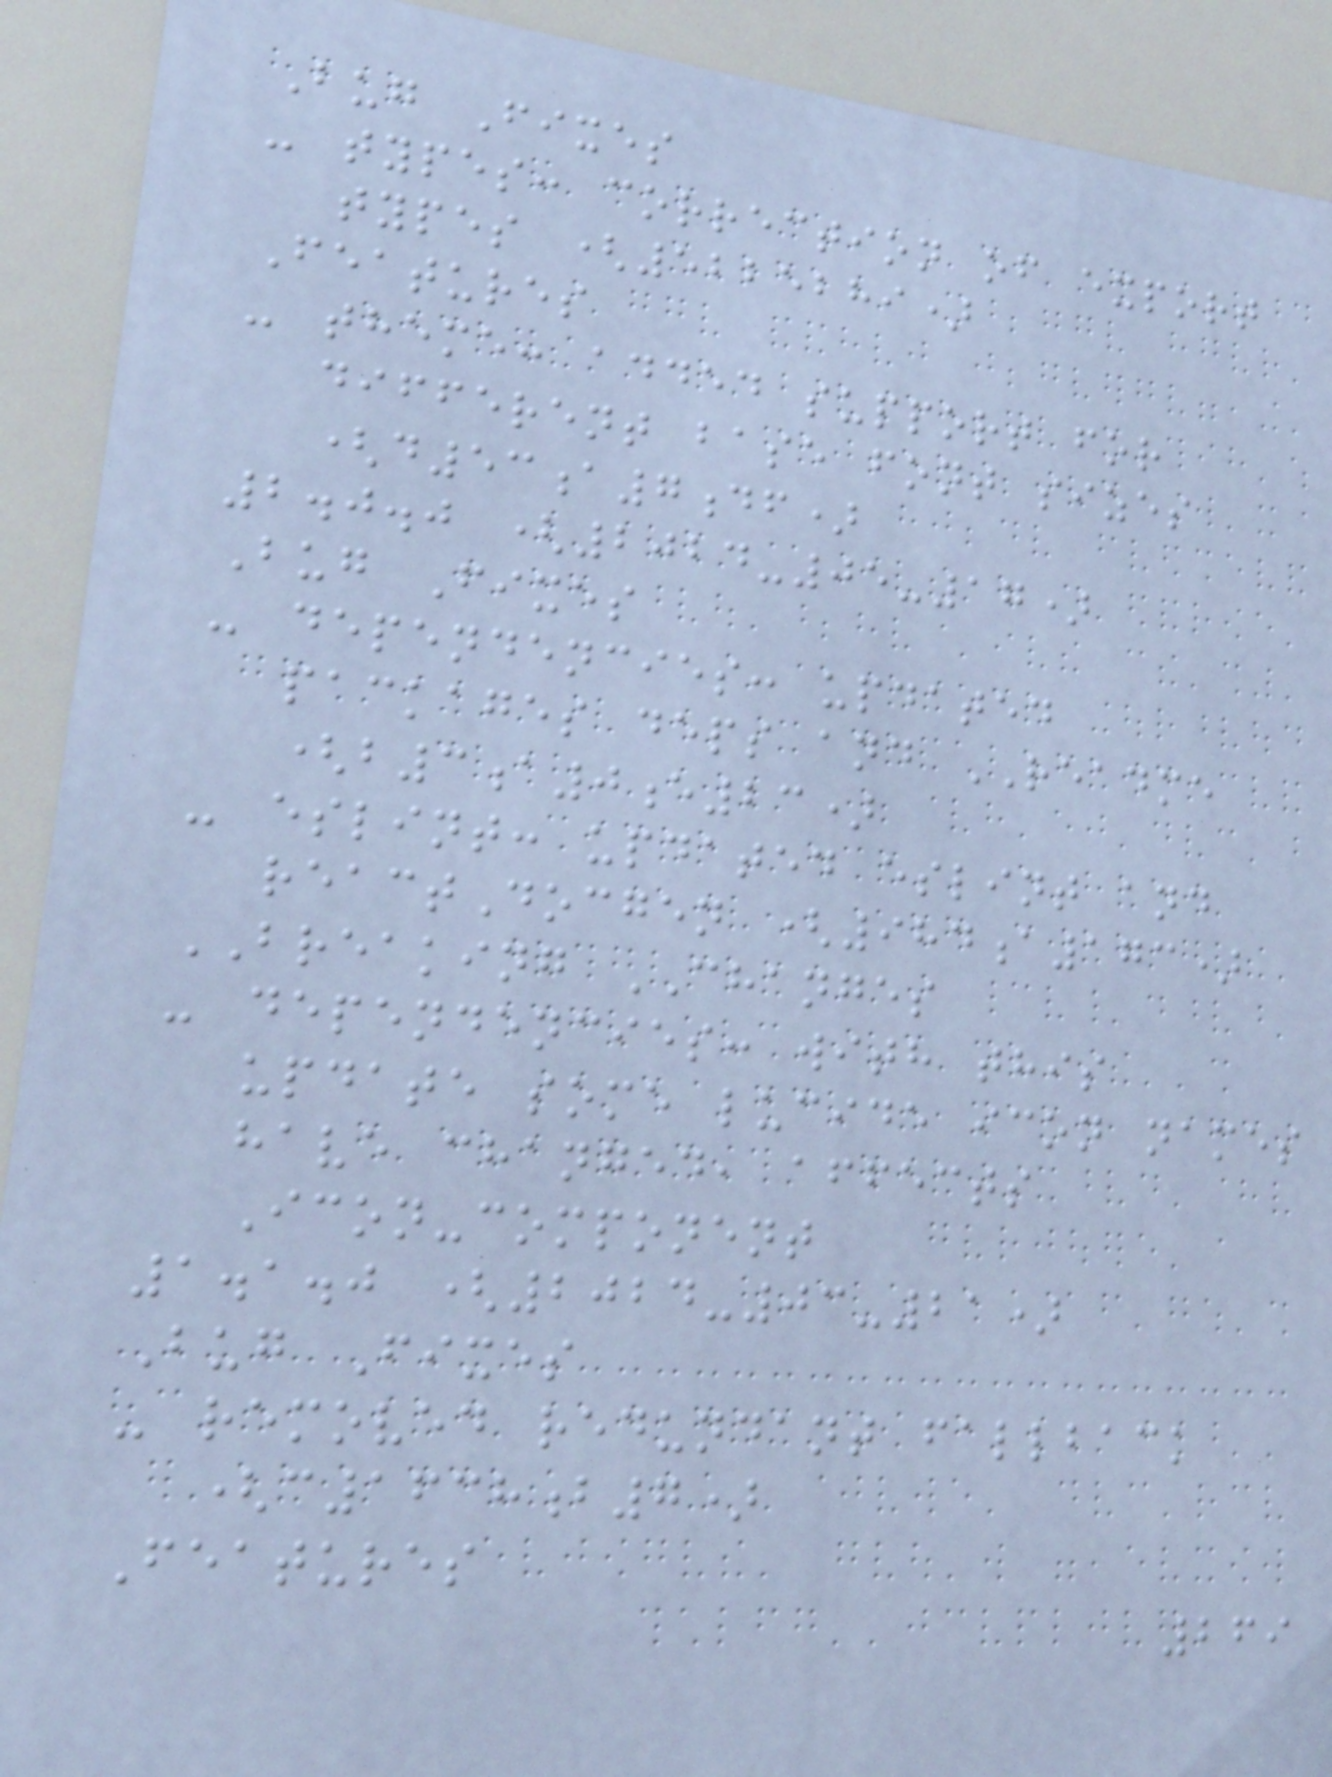Bug Fixes
- types: correction of export
types (5225289)
Features
- theme: added support for
different base font sizes
(d53a7df)
2.0.0 (2024-05-17)
Bug Fixes
- dependencies: updated
packages deps and README
(b3a0e23)
- eslint: updated eslint and
reactDocgen (984a173)
BREAKING CHANGES
- dependencies: with this
update some lucide icon names
have changed, affects
Icon-component
1.1.0 (2024-03-21)
Bug Fixes
- removed redundant fallback
(c1638b7)
Features
269
